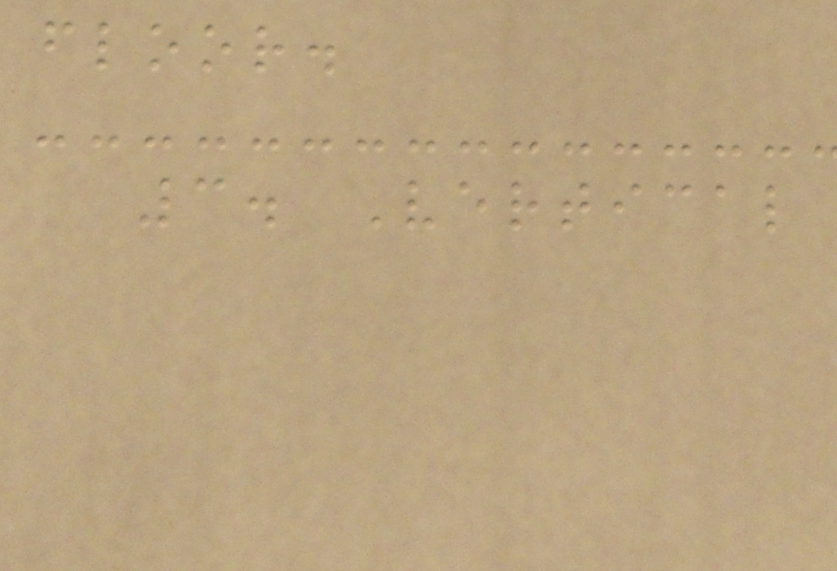floor.
3. Vertical
